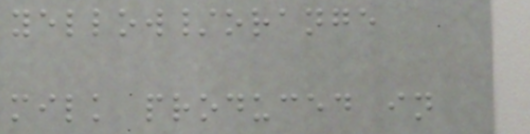yellow/orange
milk produced in
